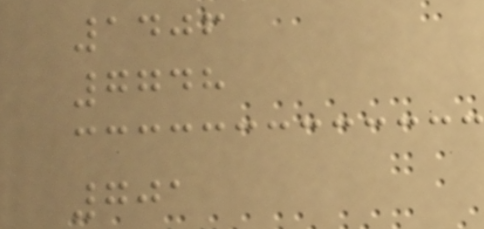1406
7748
701
